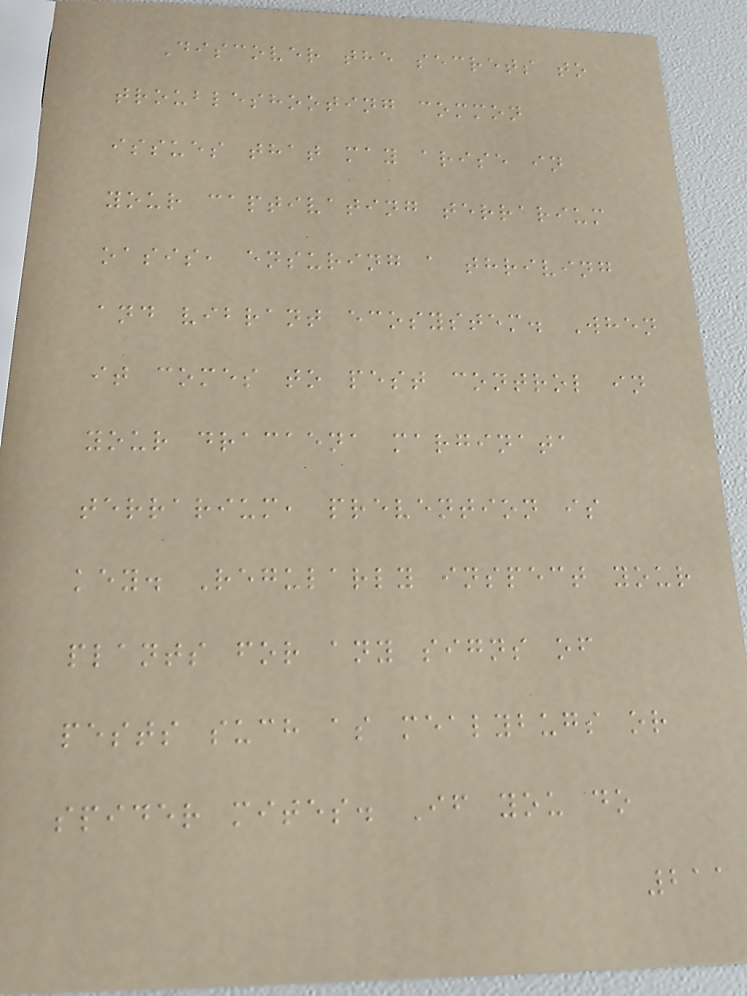Discover the secrets to
troubleshooting common
issues that may arise in
your captivating terrarium
oasis, ensuring a thriving
and vibrant ecosystem. When
it comes to pest control in
your dracaena marginata
terrarium, prevention is
key. Regularly inspect your
plants for any signs of
pests such as mealybugs or
spider mites. If you do
211
